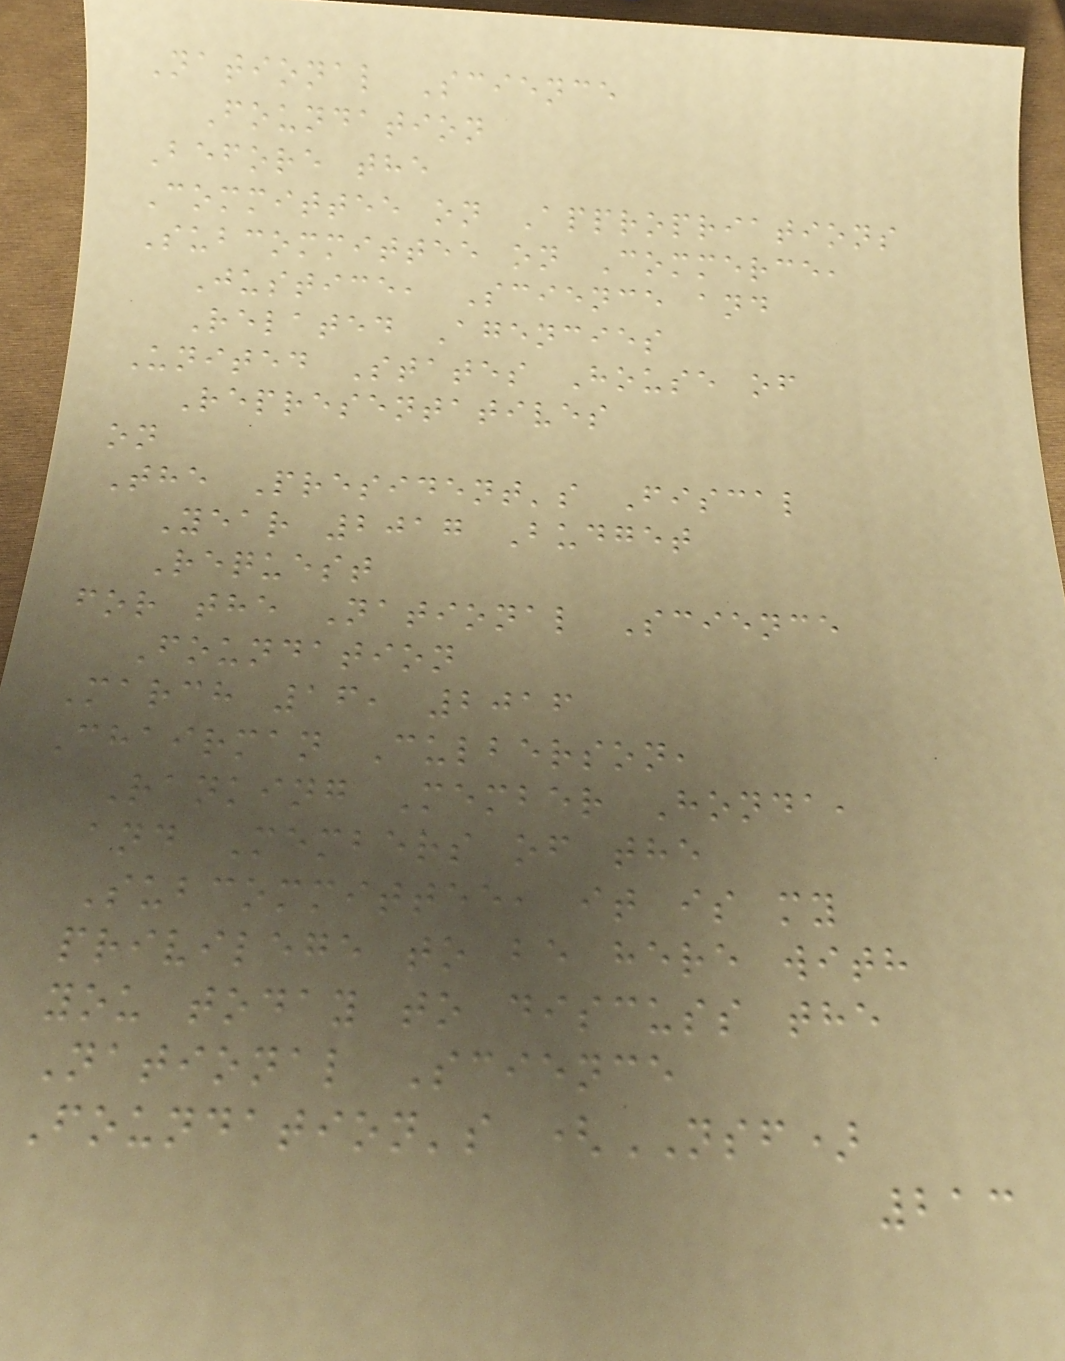National Science
Foundation
Before the
Committee on Appropriations
Subcommittee on Commerce,
Justice, Science and
Related Agencies
United States House of
Representatives
on
The President's Fiscal
Year 2017 Budget
Request
for the National Science
Foundation
March 16, 2016
Chairman Culberson,
Ranking Member Honda,
and Members of the
Subcommittee, it is my
privilege to be here with
you today to discuss the
National Science
Foundation's (NSF)
213
